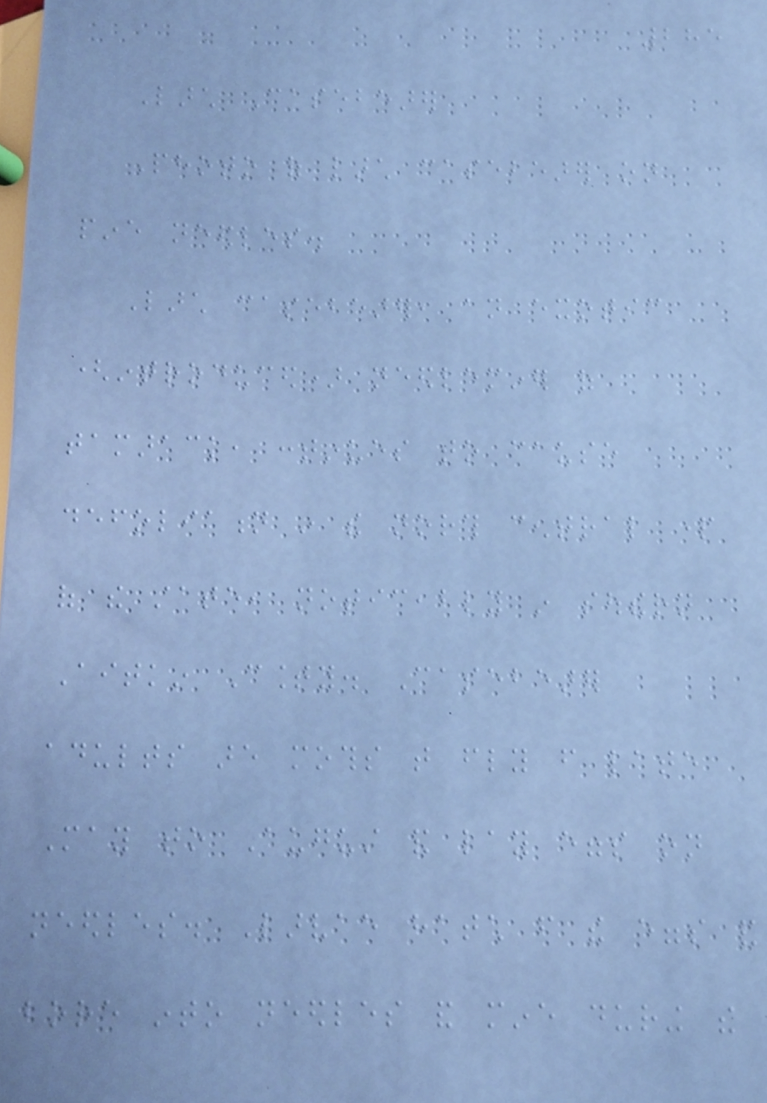285
Larch Casebearer
Photo of larch casebearer on
pine needles.
Larch casebearer, an exotic
(introduced) needleminer of
tamarack, continues to cause
defoliation in the north central part
of the state, noticeably in southern
Aitkin County. Casebearer
adults are moths that fly from late
May to August and lay eggs on
needles. Larvae hatch from the eggs and
bore into needles and mine during the
